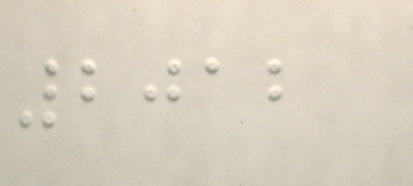2012
